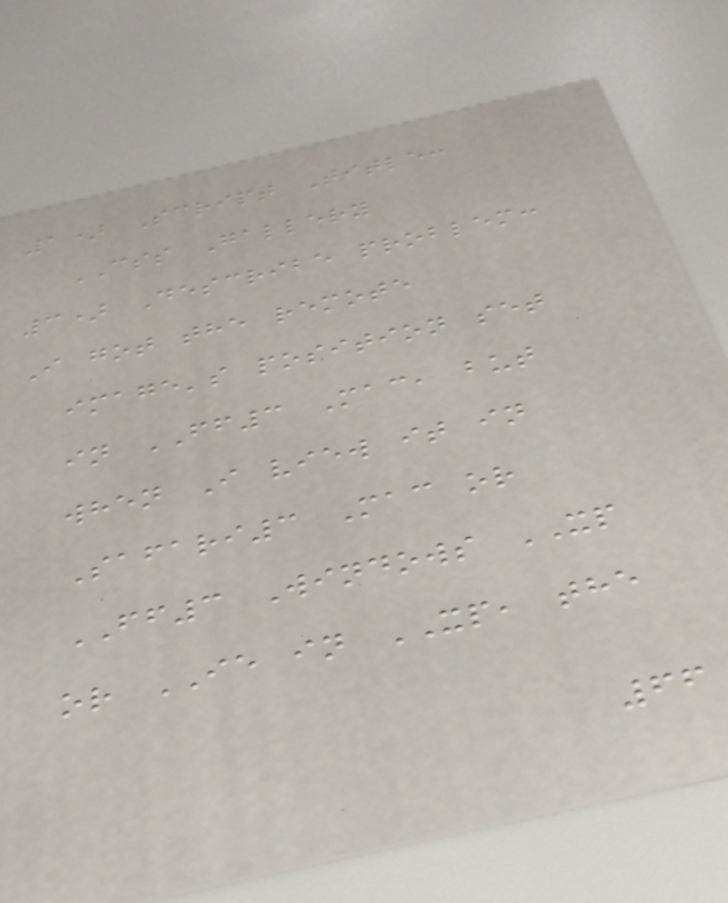1) Script Title:
CSS Gallery
3) Describe problem:
I got the remote
image's position set
in FF3 Mac, but
when I view it in
Safari3 Mac or
FF3 Windows XP
or IE in XP, the
66
